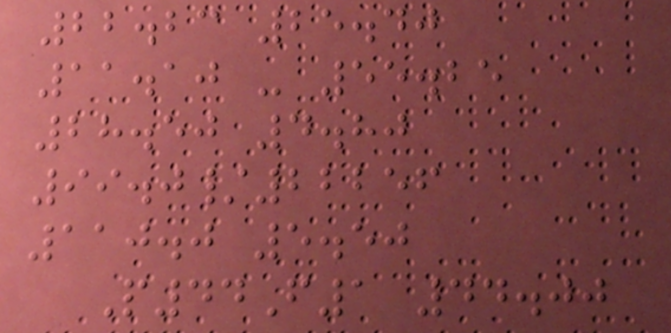22.23 25.40
11.10 - 55.25
28.50 4.80
99.0/22256
110.0 5.50
P44F1 44.00
